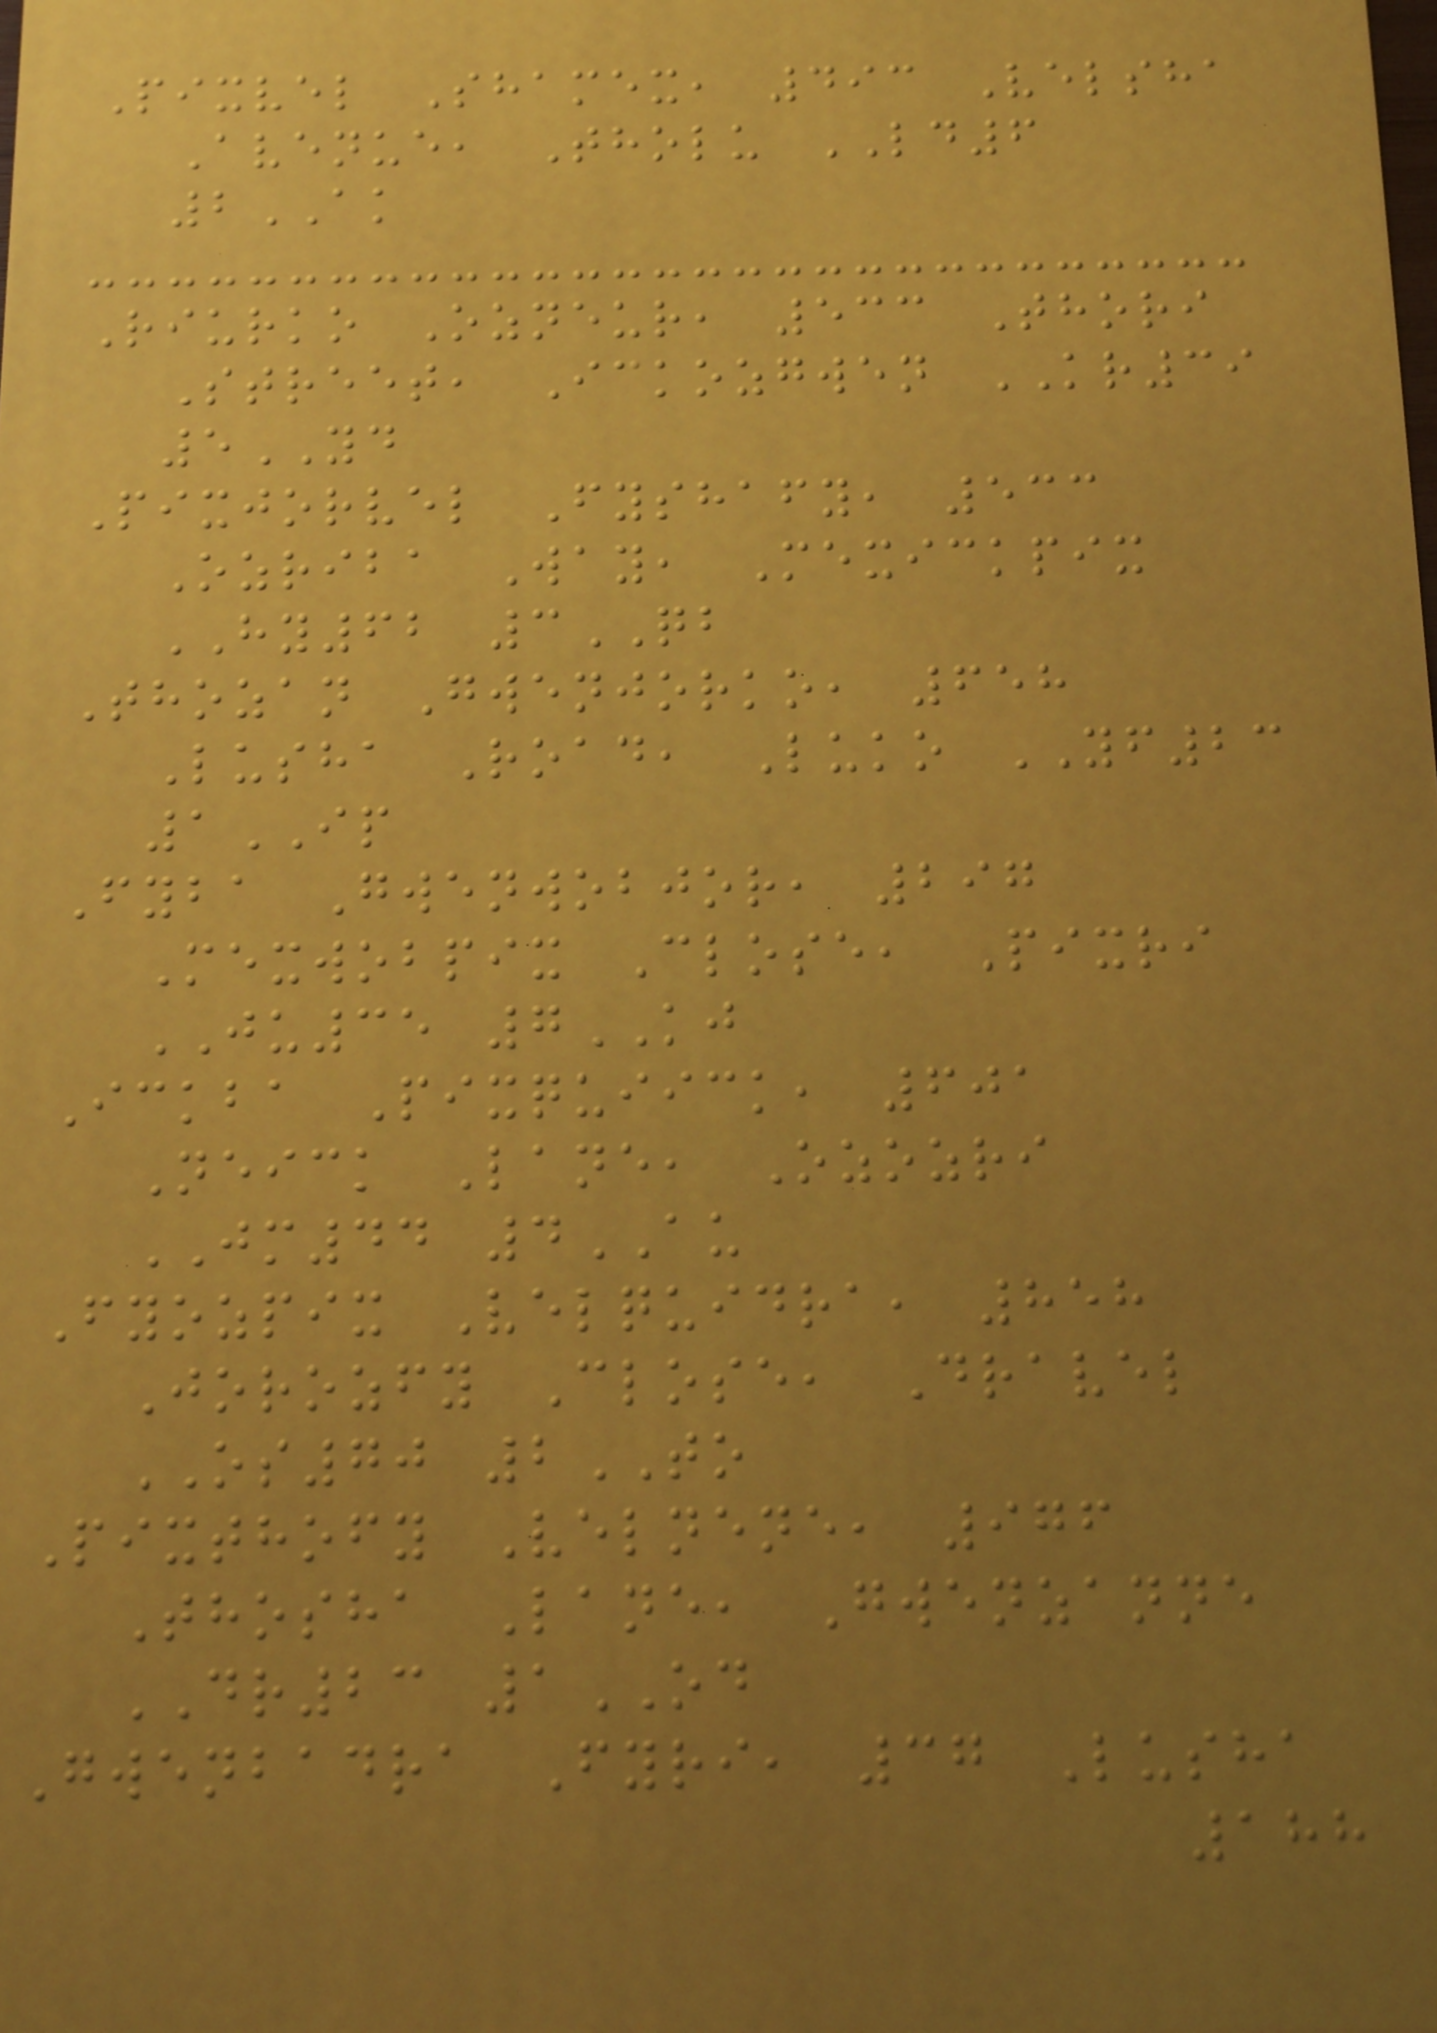Pixvel Shamex, 493 Velsha
Avenue, Tholu LD6
2AK
Riurko Ozneur, 533 Thori
Street, Ickozgwen KR39
5YD
Pixjorvel Fyshafy, 533
Ozriba Way, Mexickpix
HY62 3QB
Thozan Gwenjorko, 658
Lusha Road, Luko YF23
1IP
Fyba Gwenwobjor, 297
Mexwobpix Close, Pixri
JU35 7KJ
Ickba Pixquiick, 601
Neick Lane, Ozozri
JM44 4AU
Fyozpix Velquidra, 858
Jorozfy Close, Dravel
OS70 2TO
Pixthofy Velnene, 976
Thosha Lane, Gwenzanne
DR23 1OD
Gwenbadra Fyri, 37 Lusha
188
